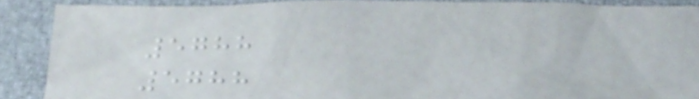5788
5788
